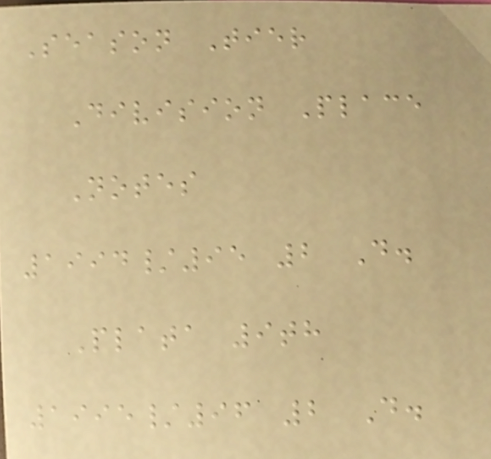Season Tier
Division Place
Notes
1994/95 2 D.
Plata 9th
1995/96 2 D.
